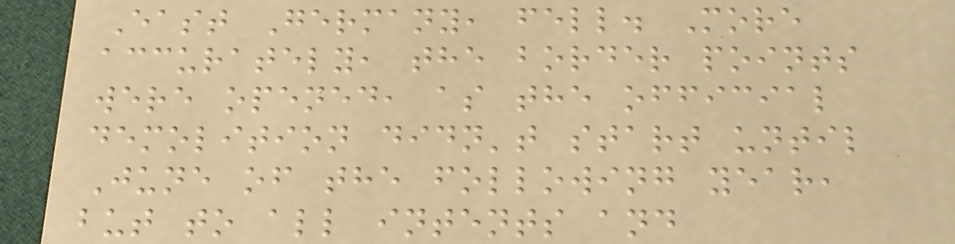East Germany, fell. More
accurately, the border points
were opened, as the official
demolition didn't start until
June of the following year,
but to all intents and
